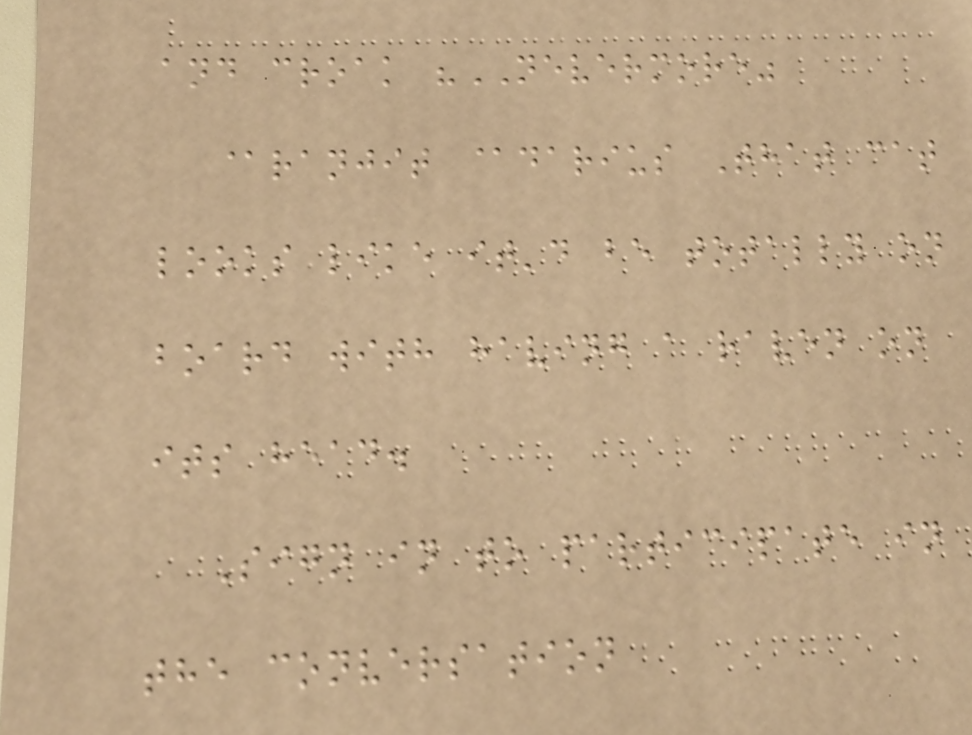and croak "NEVERMORE"
@ranjit @darius That cat
looks like it'd be totally on
board with having a raven on
its head.
Sign in to participate in
the conversation
